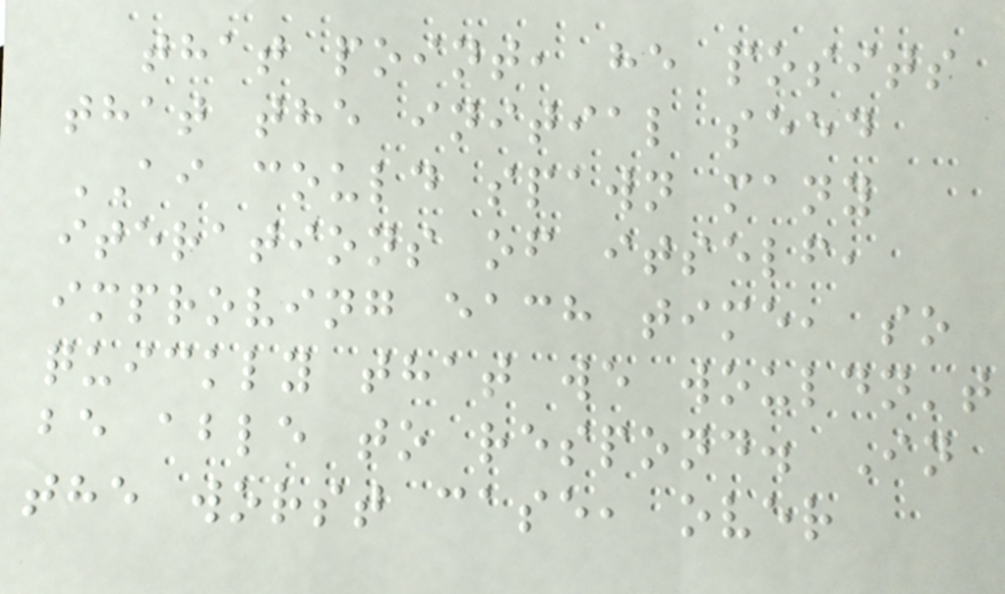that point, he posits
that the initial seed
AI could spawn many
iterations of itself,
improving each time, so
quickly that we wouldn't
be able to respond. In
the worst case, over
